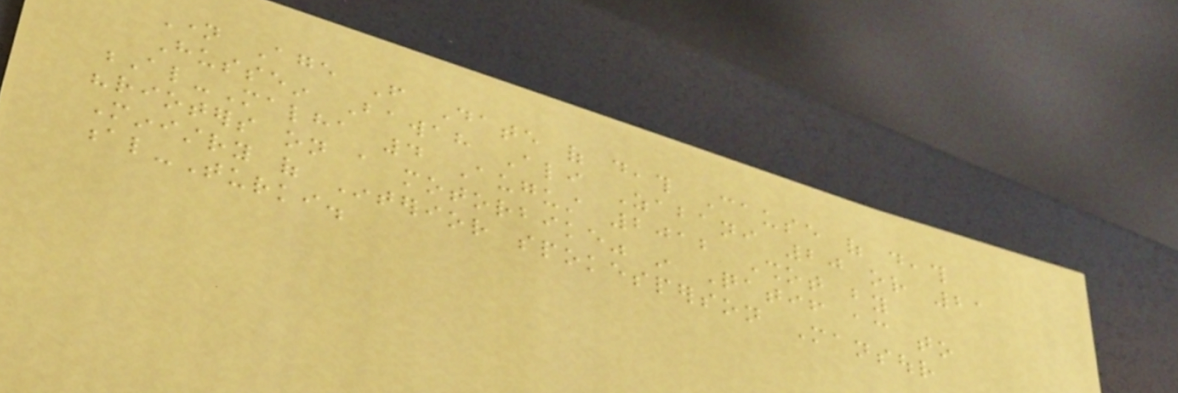Name Age From Date of death Cause of death
Hussein Bawah Ali Zabani 20 or 21
Al-Malha 4 August 2012 Shot by
"rioters on a motorbike" in Qatif according to
Ministry of Interior spokesperson Mansour
al-Turki.
